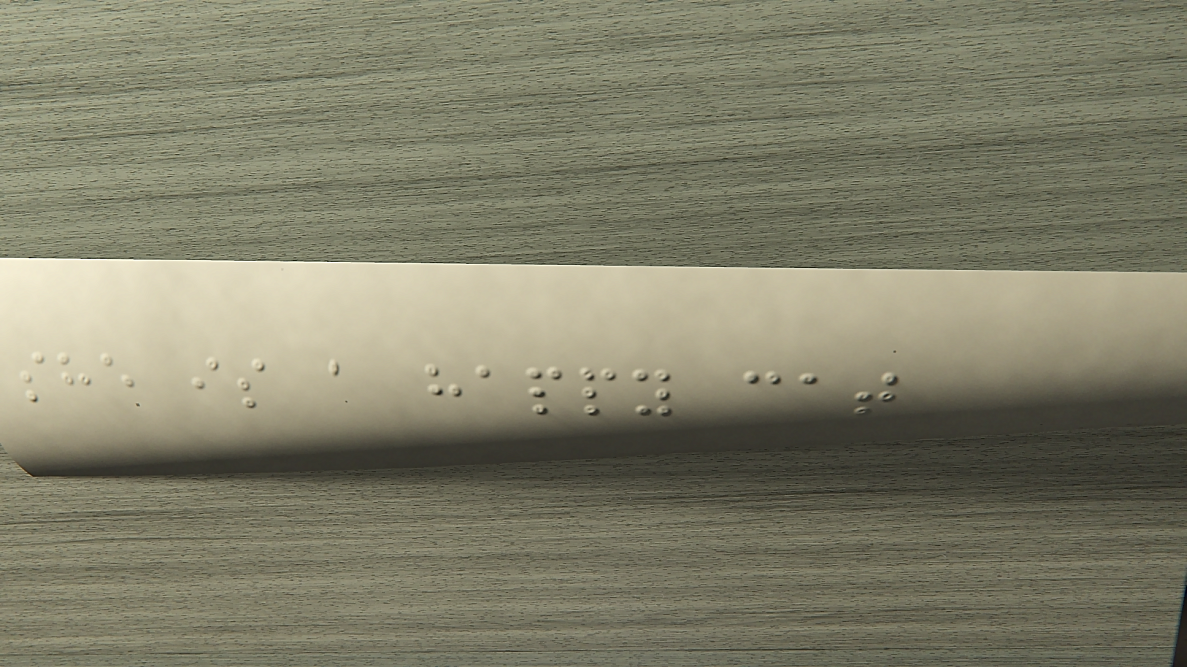she is a happy cat
